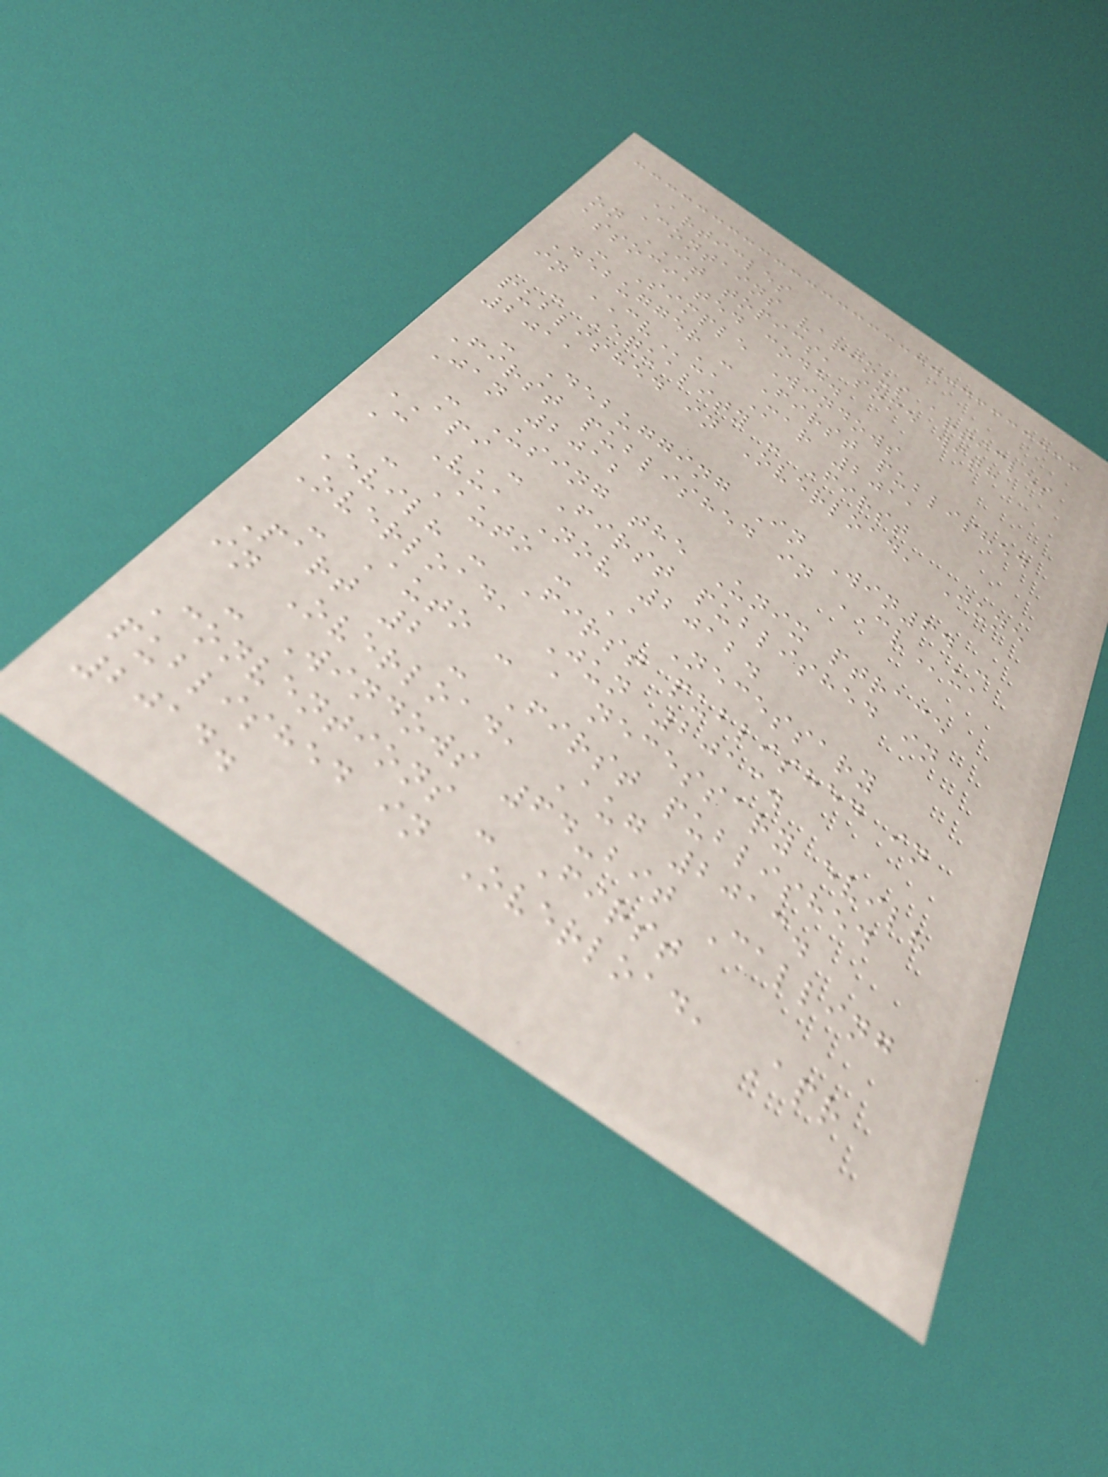Articles
Contains various articles
on IT topics, some with
associated code.
- Simple Windows
Debugger - First published
in CVu, Mar 2011
- Equality - First
published in Overload, June
2011
- Debugging In Win64 -
First published in CVu,
Jan 2012
- Using the Unix ptrace
API - First published in
C Vu, Nov 2012.
- Auto - A Necessary
Evil? - First published in
Overload, Jun 2013.
- Auto - a necessary evil?
Part 2 - First published
in Overload, Aug 2013.
- Windows 64-bit Calling
Conventions - First
published in Overload, Apr
2014.
